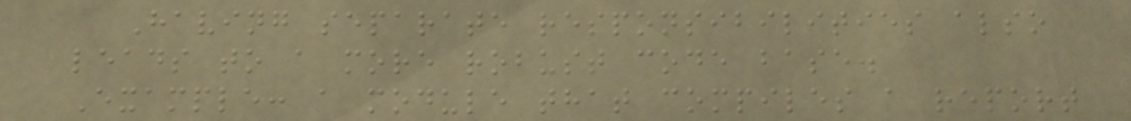Having separate responsibilities also
leads to a more robust code base.
Example: a module that compiles a report
